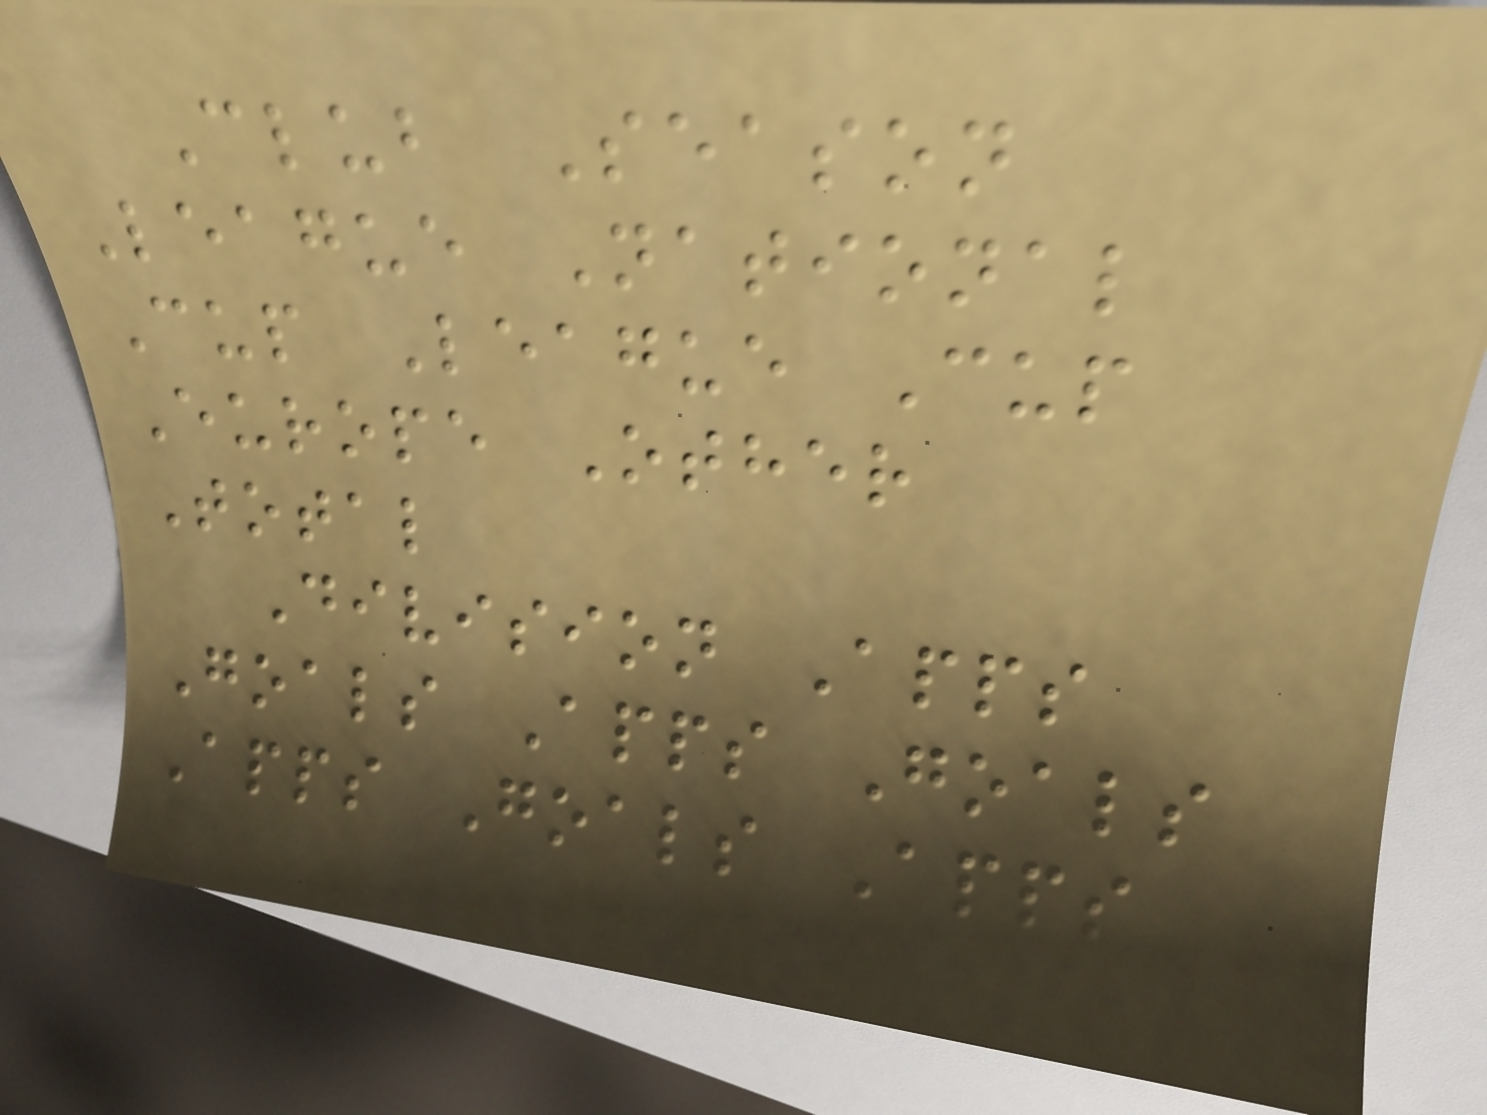Club Season
League National
Cup League Cup
Europe Other
Total
Division Apps
Goals Apps Goals
Apps Goals Apps
